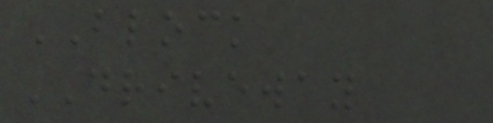BLOCK
DRIVEWAY
